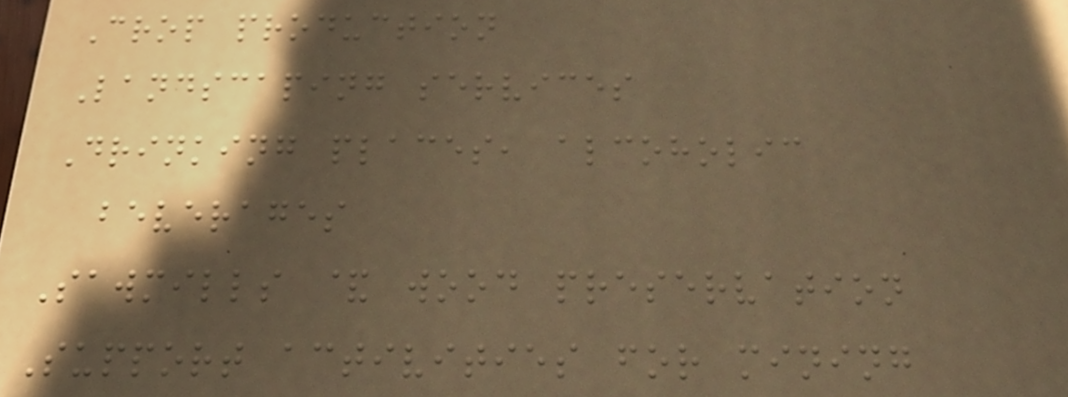Crop production
Landscaping services
Drinking places, alcoholic
beverages
Sawmills & wood preservation
Support activities for mining
